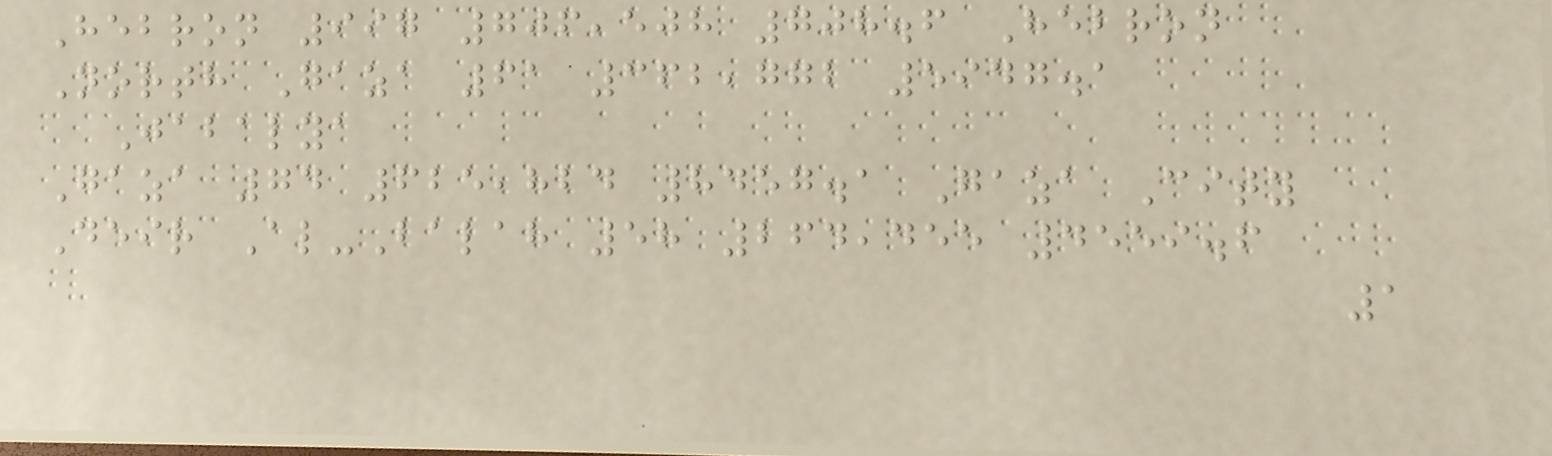Hebron 997 706,508 708.6 Hebron
North Gaza 61 362,772 5947.1
Jabalya
Gaza 74 625,824 8457.1 Gaza City
Deir Al-Balah 58 264,455 4559.6
1
